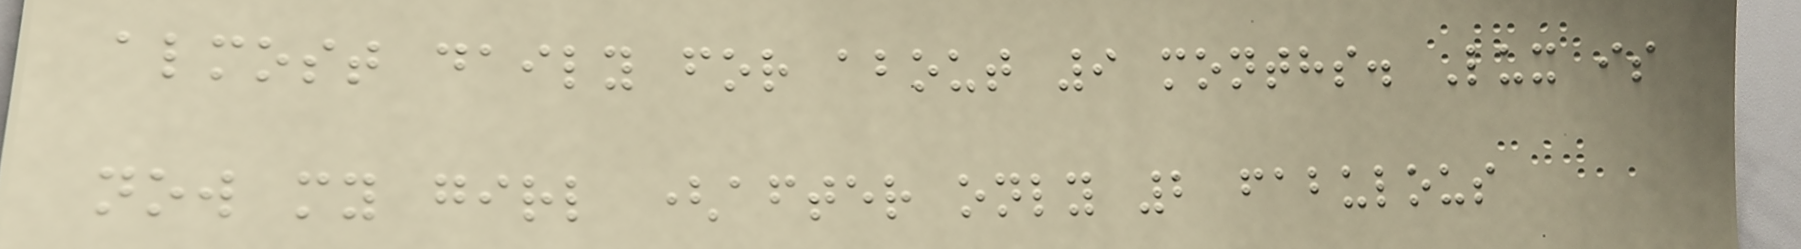almost daily for about 9 months. Lux is
now my girl (after only 2 fabulous
